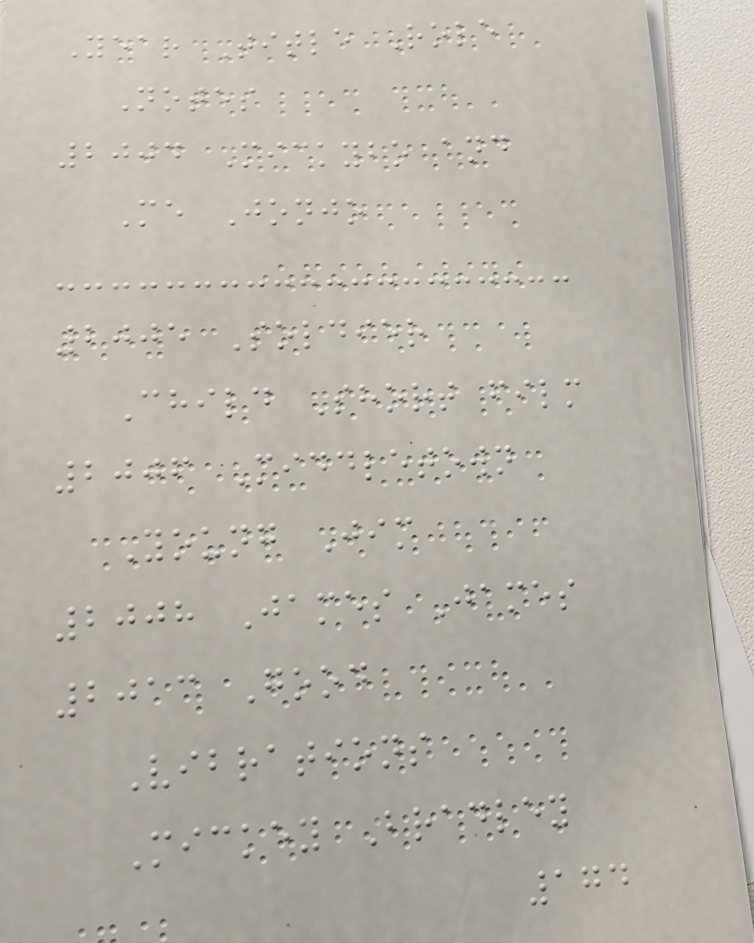Year Title Role
Notes
2004 Mickybo and
Me Jonjo
2005 Soldier
Child Short film
2006 Middletown
Young Jim
2008 James James
2013 Good
Vibrations
Mickey Bradley
174
